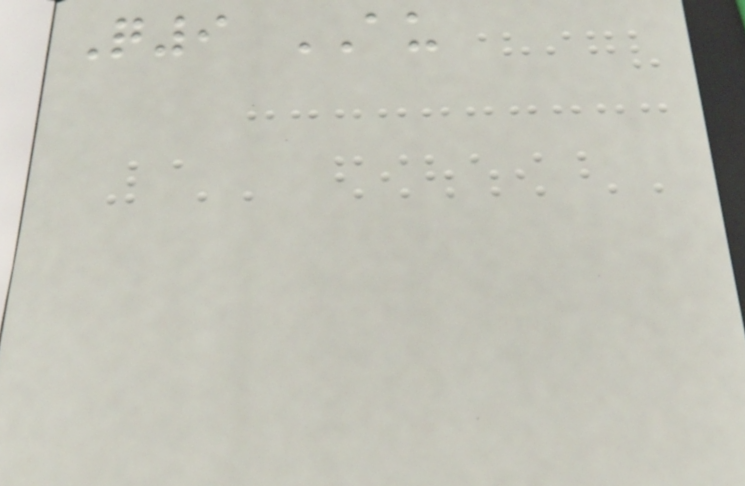Q9 AU
